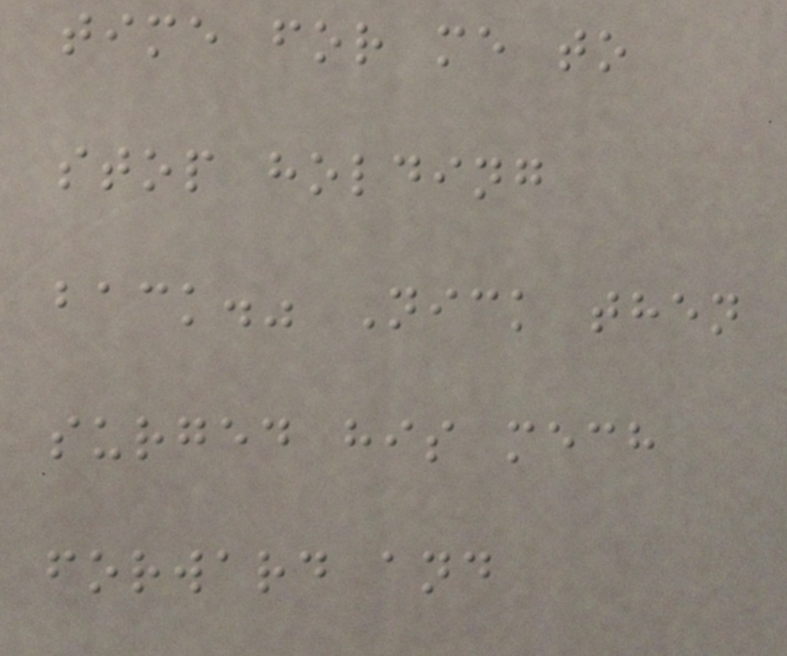time for me to
stop holding
back." Nick then
surged his mech
forward and
